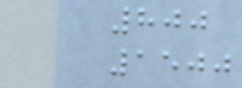800
1500
